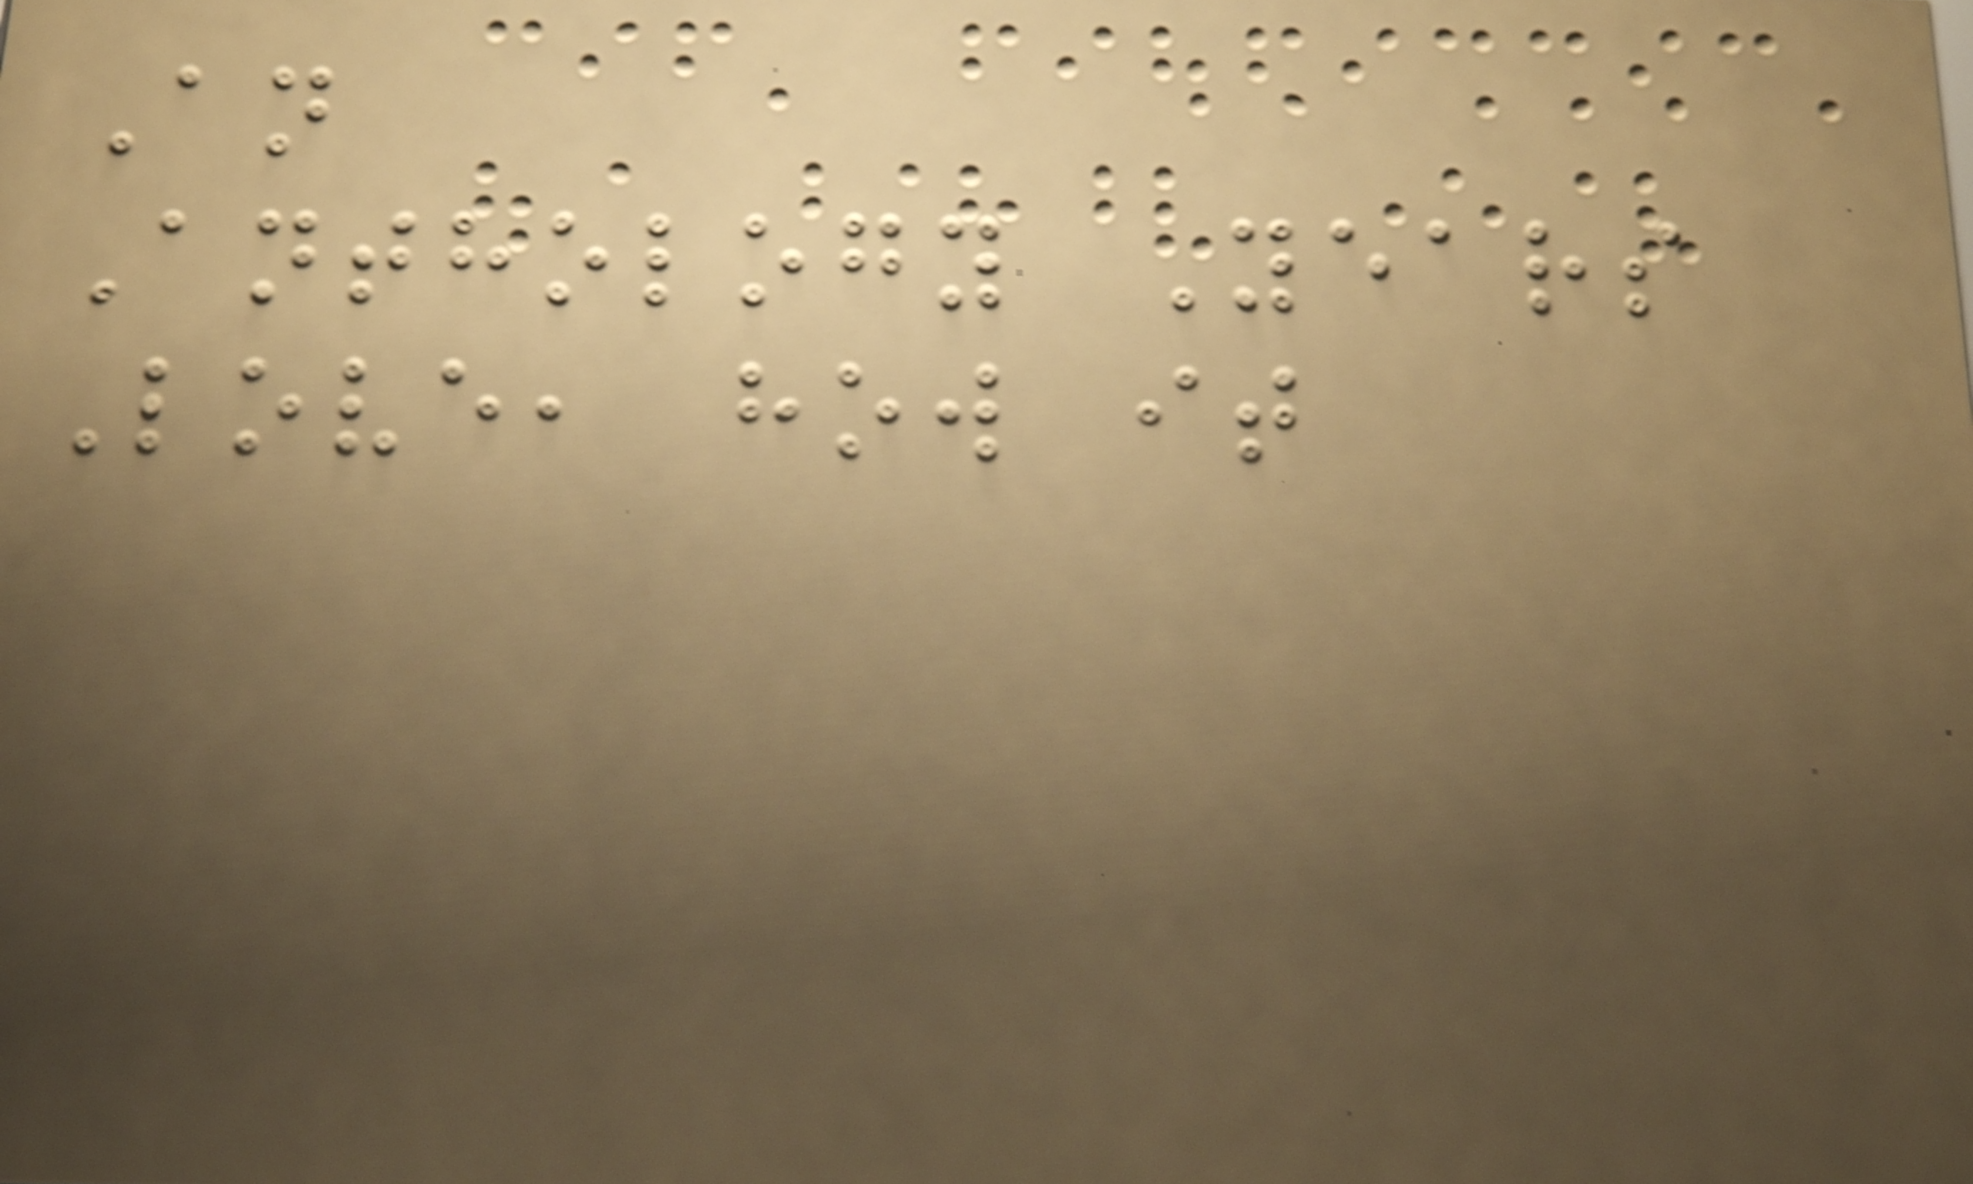An
Anthology Years
Love, how it
